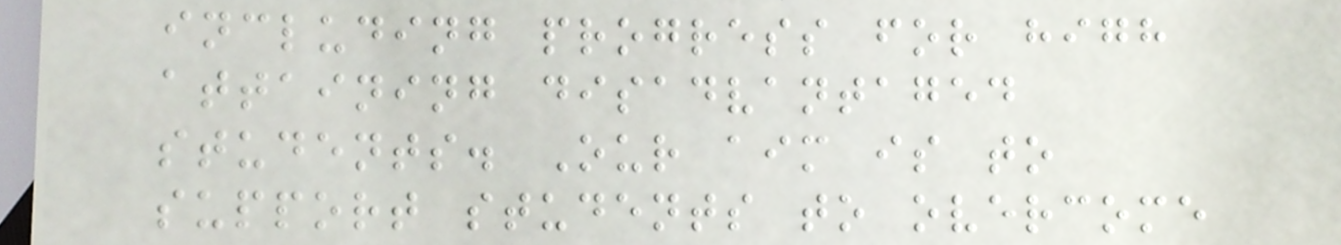including progress for high
attaining disadvantaged
students. Our aim is to
support students to overcome
